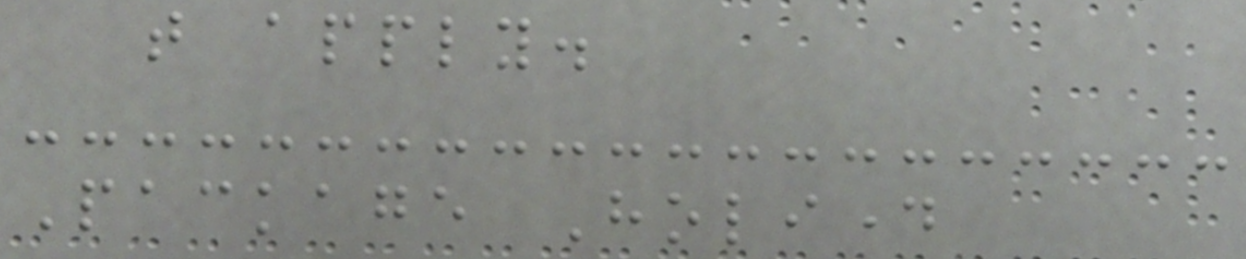that apply.
Package Holiday
